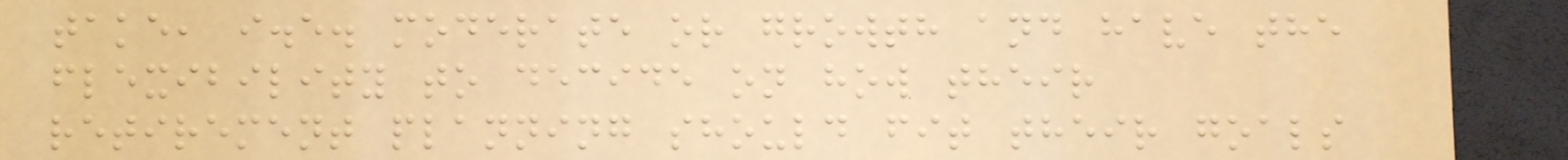take, i.e. moderate or growth and have the
flexibility to decide on how their
retirement planning should fit their goals
